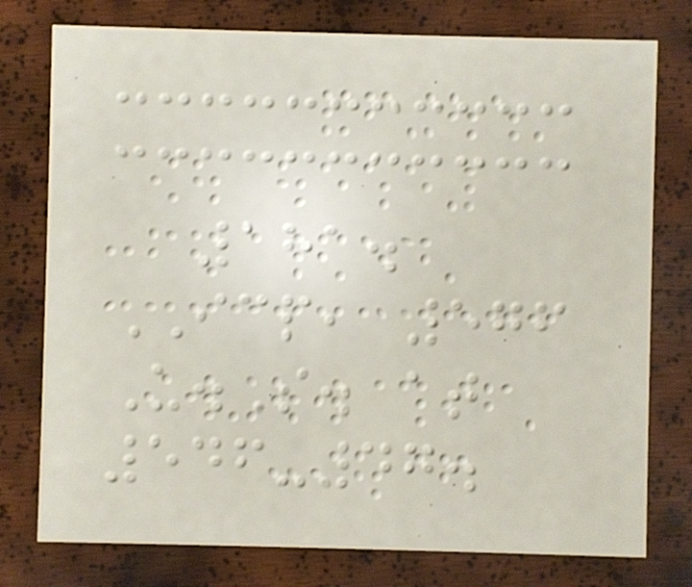181.
ICP, 576
U.S. at
546-47.
